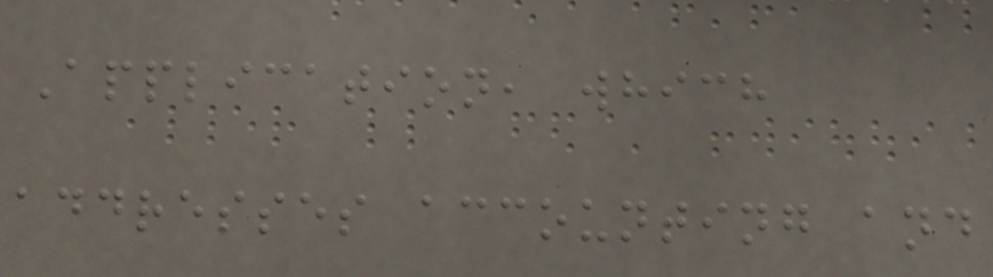Application, which
addresses accounting and
